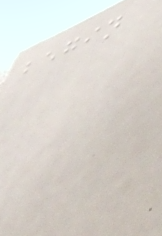begin
